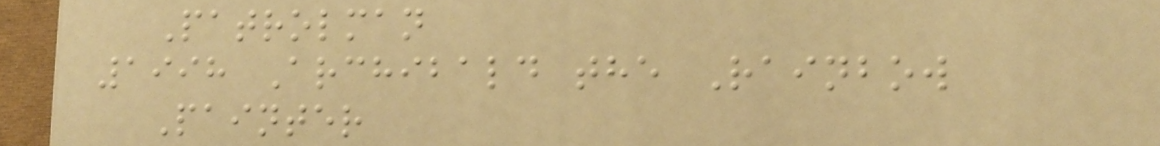Patrolman
1998 Archibald the Rainbow
Painter
